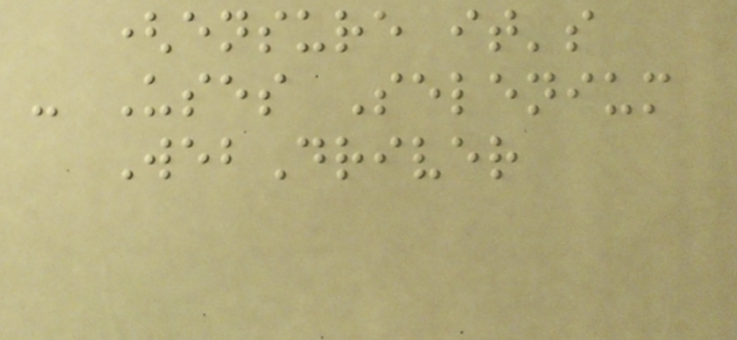(ensure it's
- Uses Selenium
WebDriver
